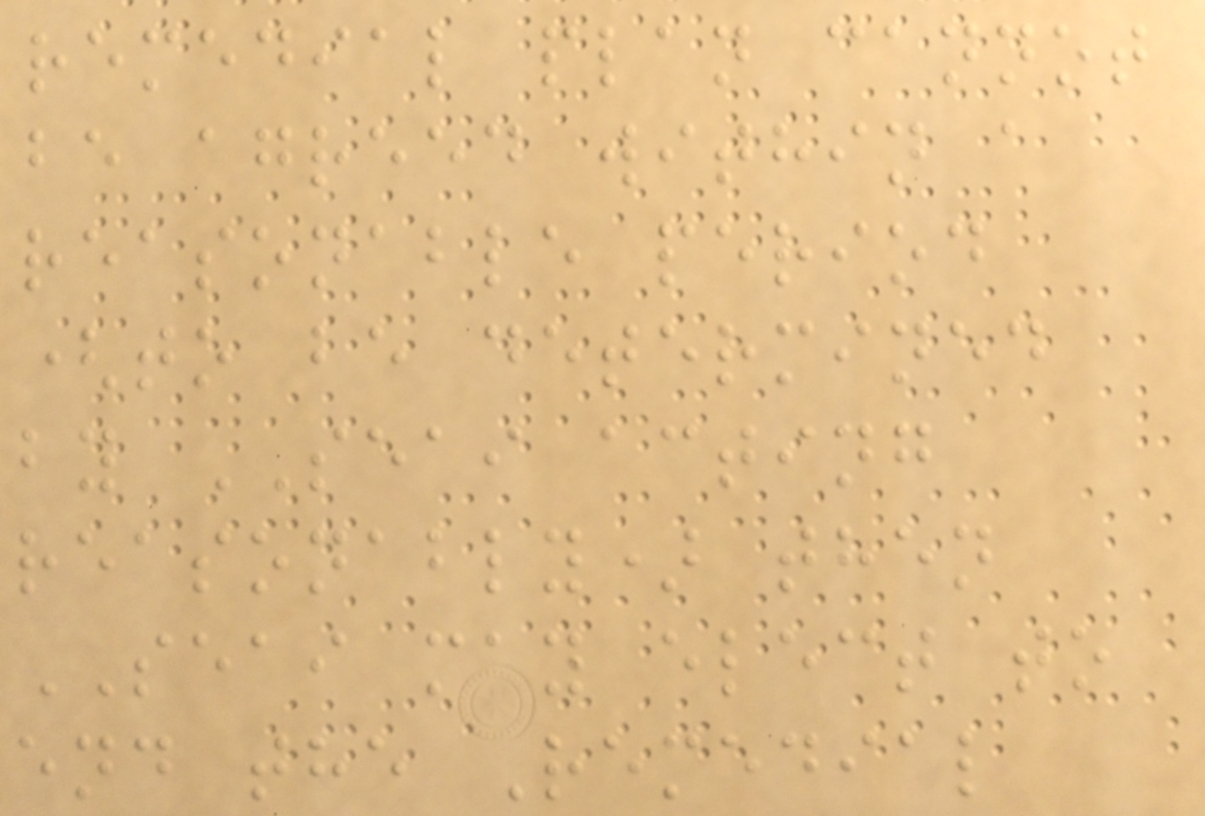remedial plan cannot
be agreed within a
reasonable period
(to be determined
by SEAI acting
reasonably) then
SEAI may elect to
end the Remedial
